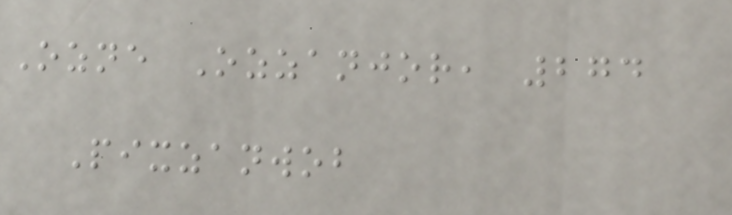Ozne Ozzanjor, 274
Pixzanwob
